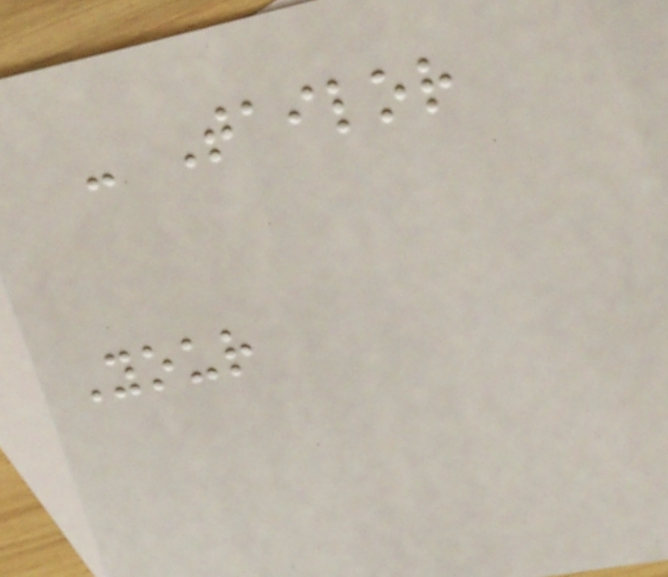- Tailor
Your
